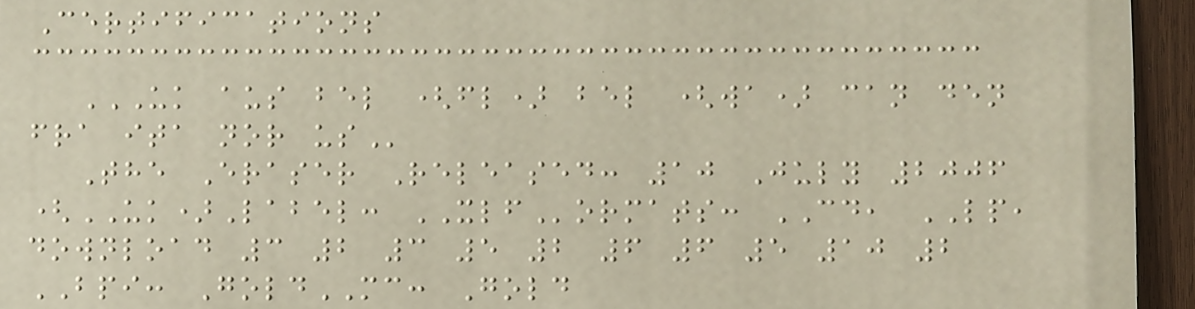Certifications
UK AUS BEL (FL) BEL (WA) CAN DEN
FRA ITA NOR US
The Eraser Released: 10 July 2006
(UK)Label: XLFormats: CD, LP,
download 3 2 3 5 2 6 6 5 10 2
BPI: GoldMC: Gold
